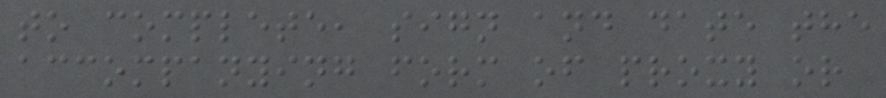to complete, sign and date the
accompanying form of proxy or
